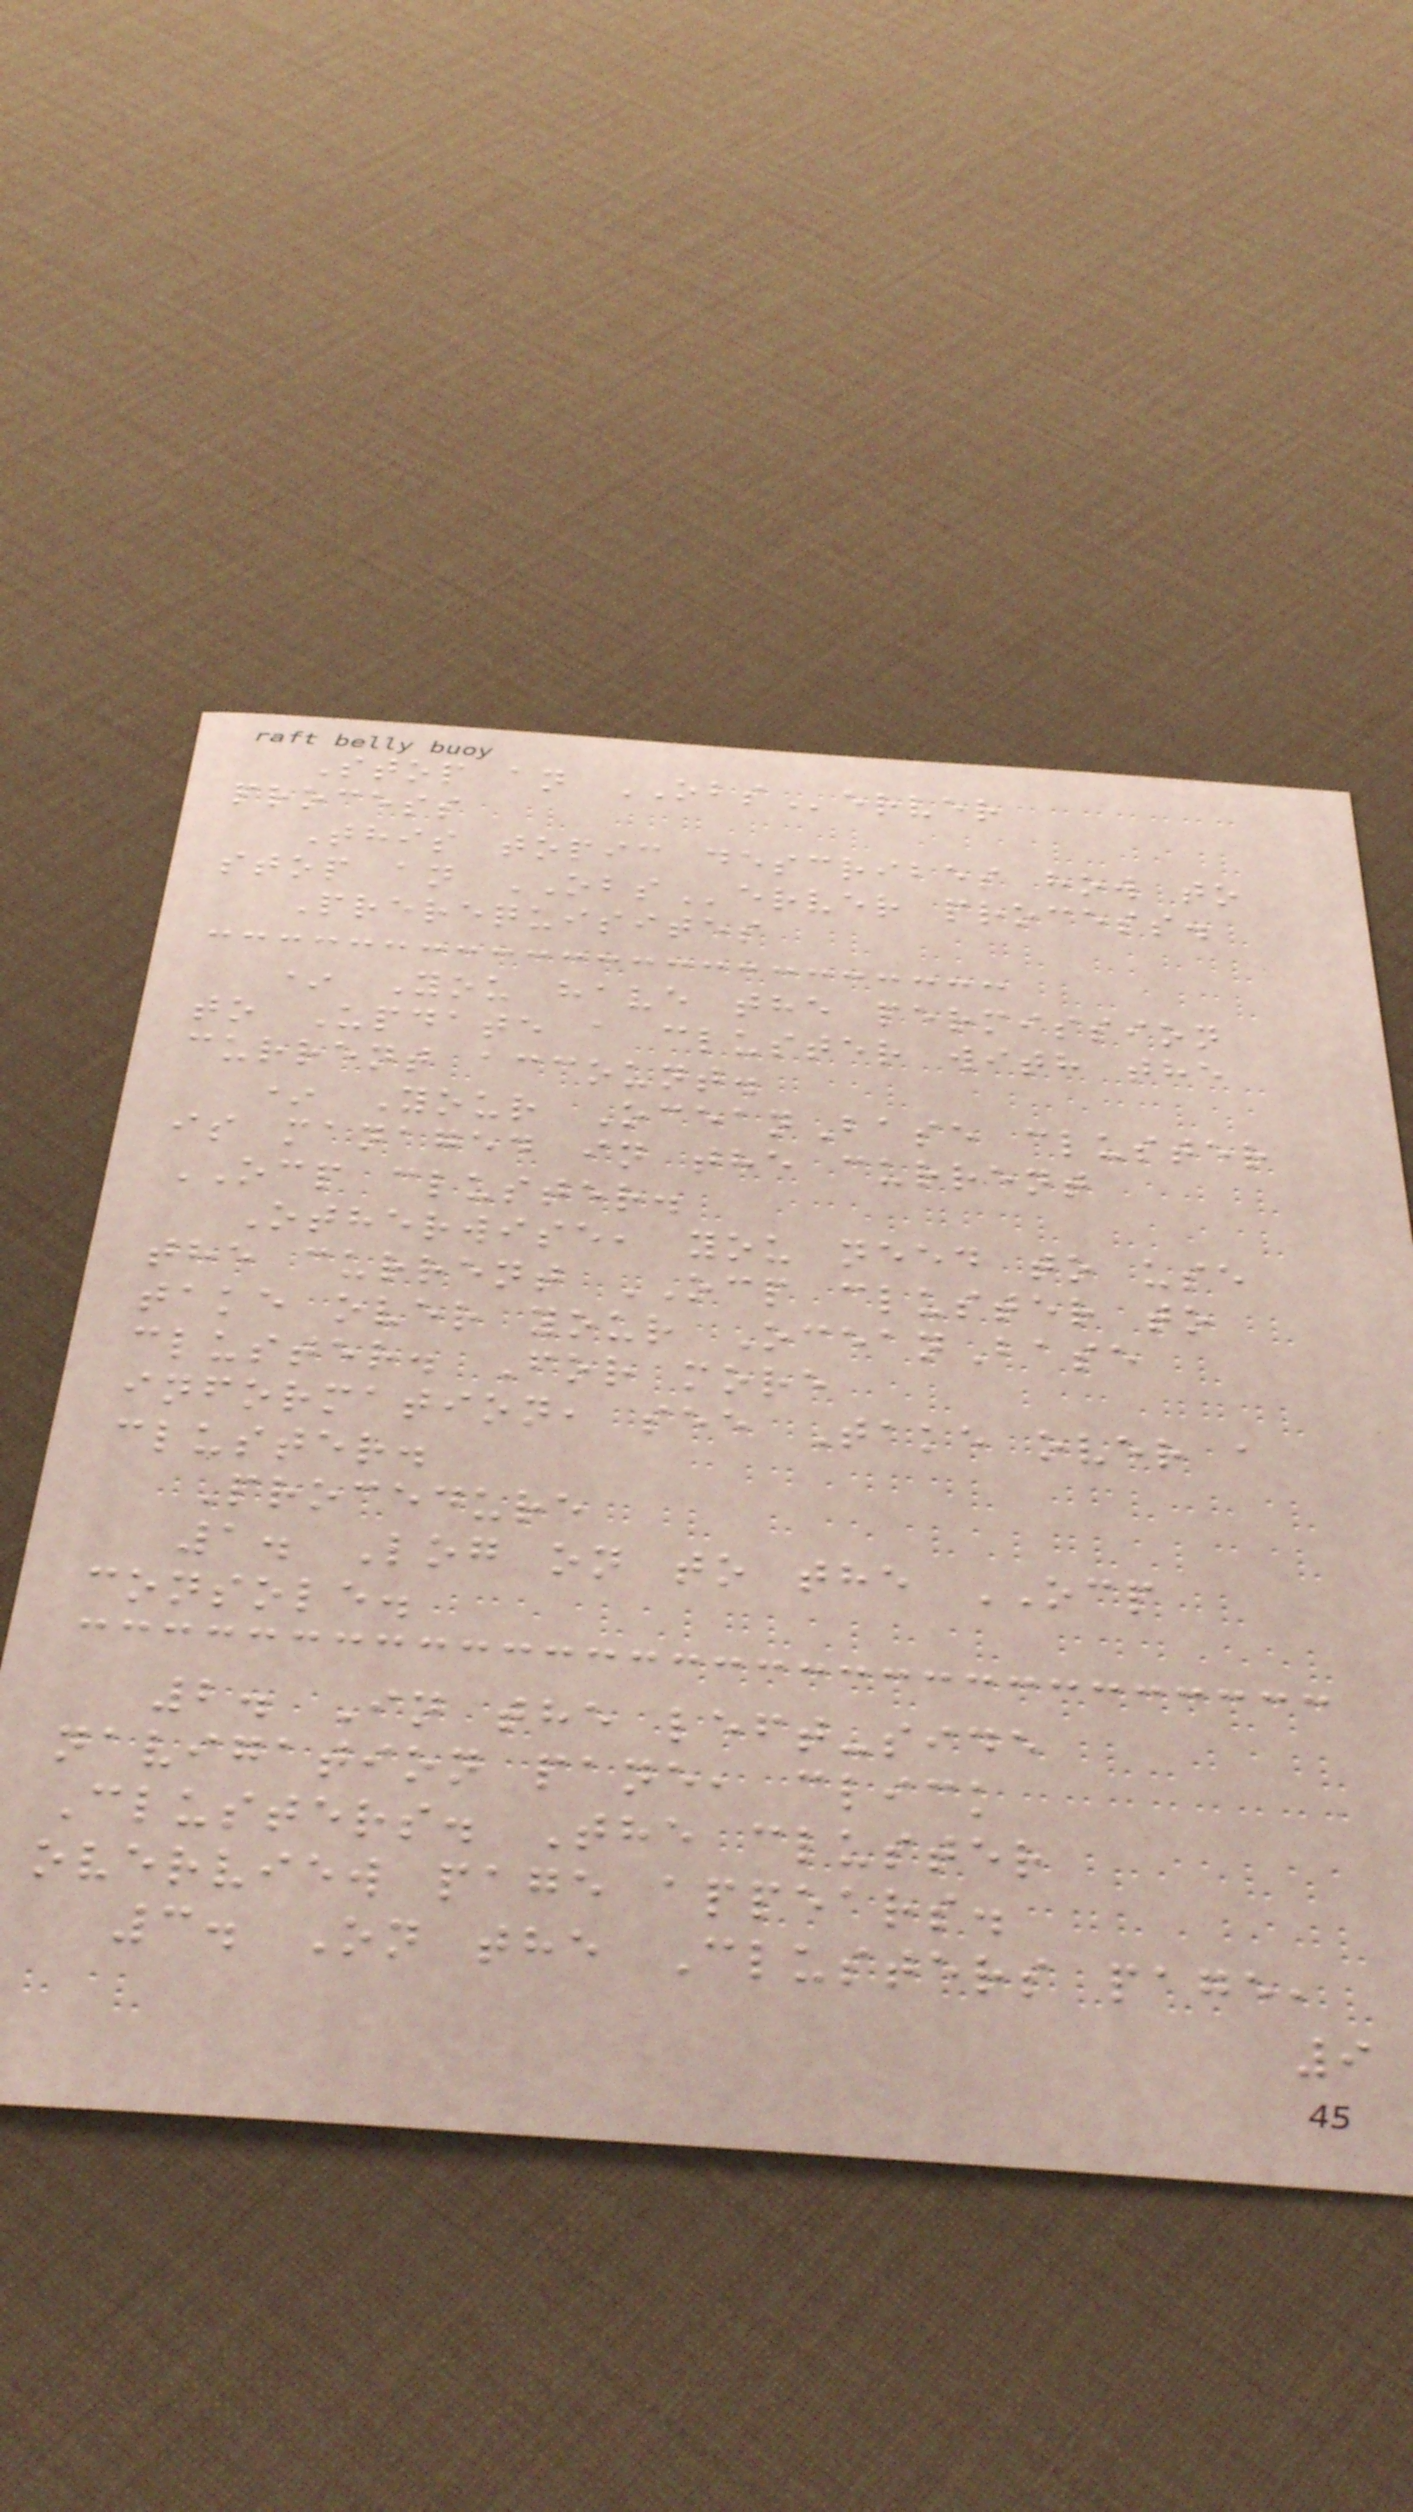Stop an OBServer
process
This topic describes how to
stop an OBServer process.
Prerequisites
* You have the permission
to Update a cluster with the
current account.
* Your OceanBase cluster
is managed in the current
OCP cluster.
Otherwise, you need to use
the current OCP cluster to
take over your OceanBase
cluster. For more
information, see Take over a
cluster.
Procedure
1. Log on to the OCP
console.
2. In the left-side
navigation pane, click
Clusters. The cluster
overview page appears.
3. On the Clusters page,
9
